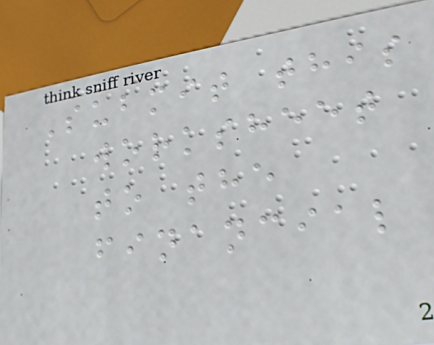Submit this
worksheet
to the
financial
